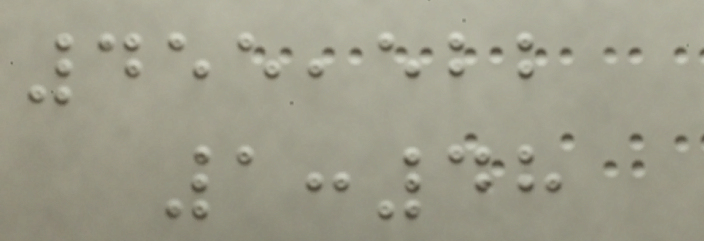455,522
1:48
